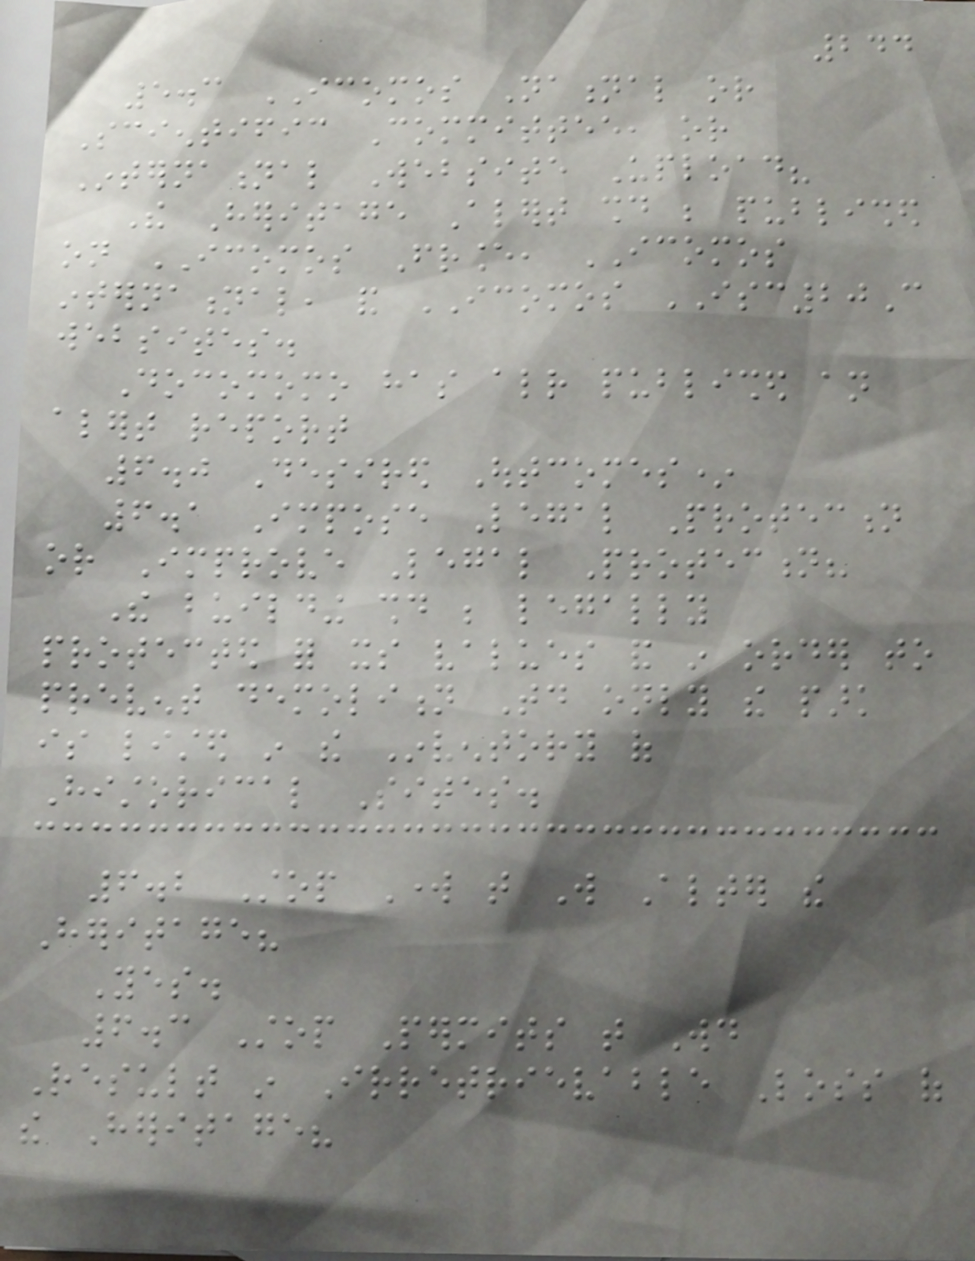244
5.3 ICOMOS National or
Scientific Committee, or
International Website Upload?
The Heritage Alert should be published
on ICOMOS France, ICOMOS
international, and ICOMOS ISC20C
websites.
Docomomo has already published an
alert report
6.0 Desired Outcomes*
6.1 Impose Legal Protection
or Improve Legal Protection?
The building should be legally
protected for its values and in order to
prevent demolition Today only the park
is listed in the Inventory of
Historical Sites.
6.2 Stop Work that Will Alter the
Heritage?
Yes.
6.3 Stop Permits that Would
Result in Irretrievable Loss of
the Heritage?
